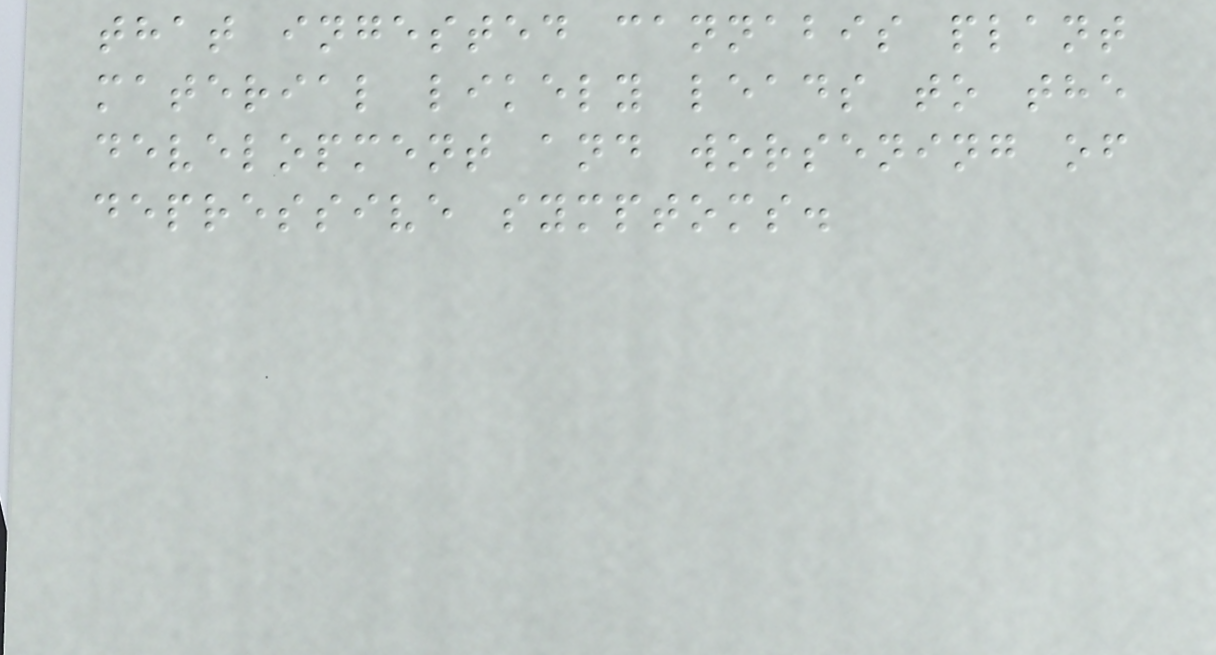that ingested cannabis plant
material likely leads to the
development and worsening of
depressive symptoms.
